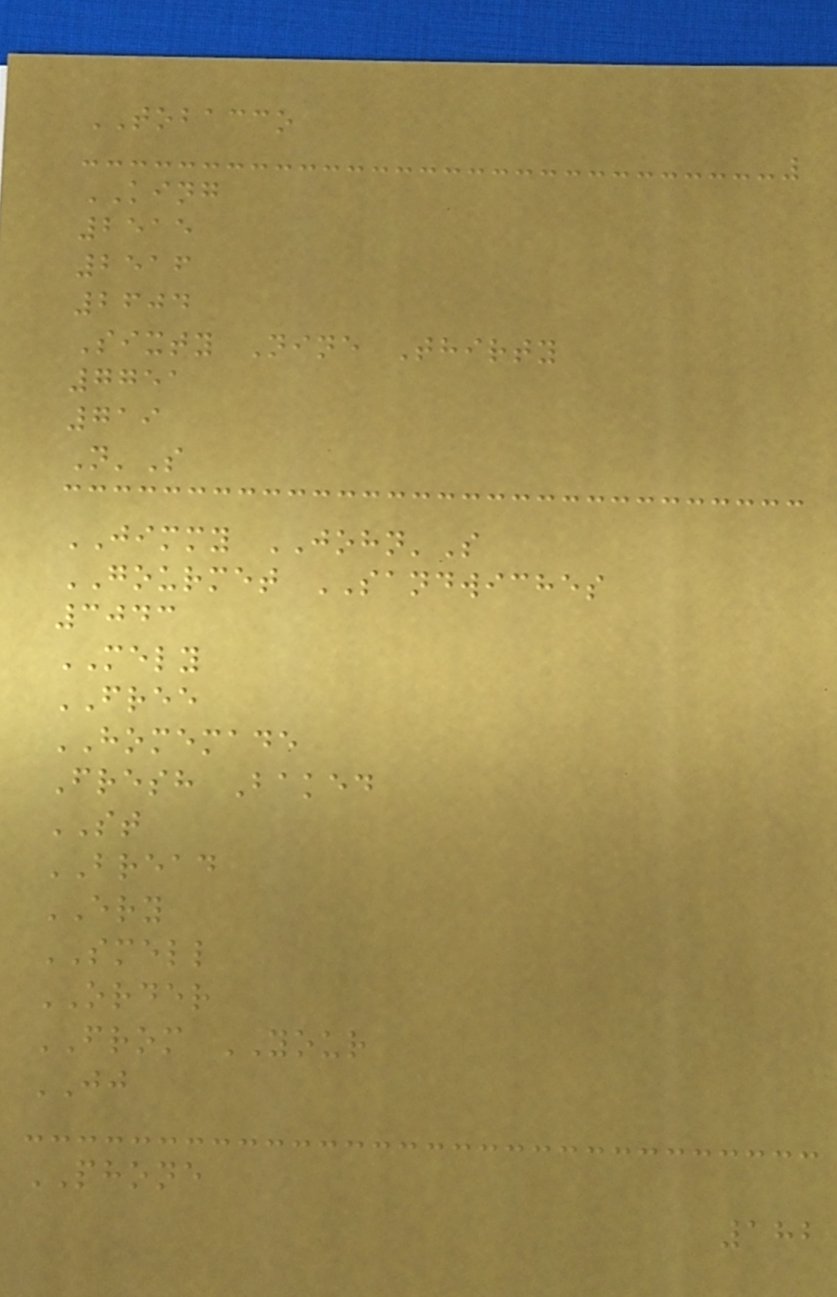TOBACCO
KING
2515
2516
2604
Sixty Nine Thirty
7751
719
N'S
JIMMY JOHN'S
GOURMET SANDWICHES
3043
MELY
FREE
HOMEMADE
Fresh Baked
ST
BREAD
ERY
SMELL
ORDER
FROM YOUR
JJ
PHONE
182
